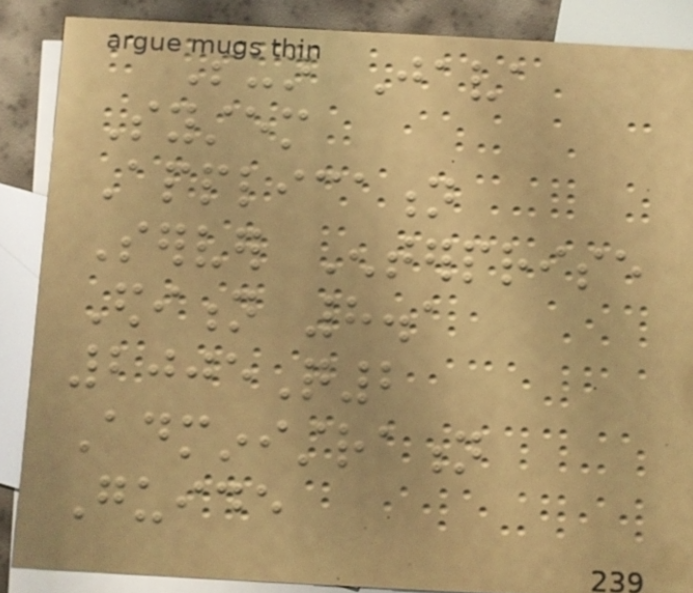Sun Java
System
Application
Server Enterprise
Edition 8.1
2005Q2
Administration
Guide
